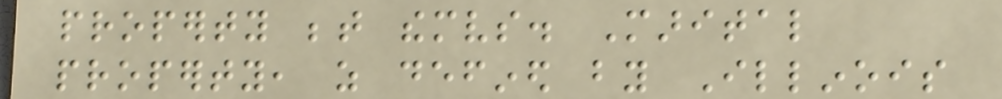property between themselves. Marital
property, as defined by Illinois
